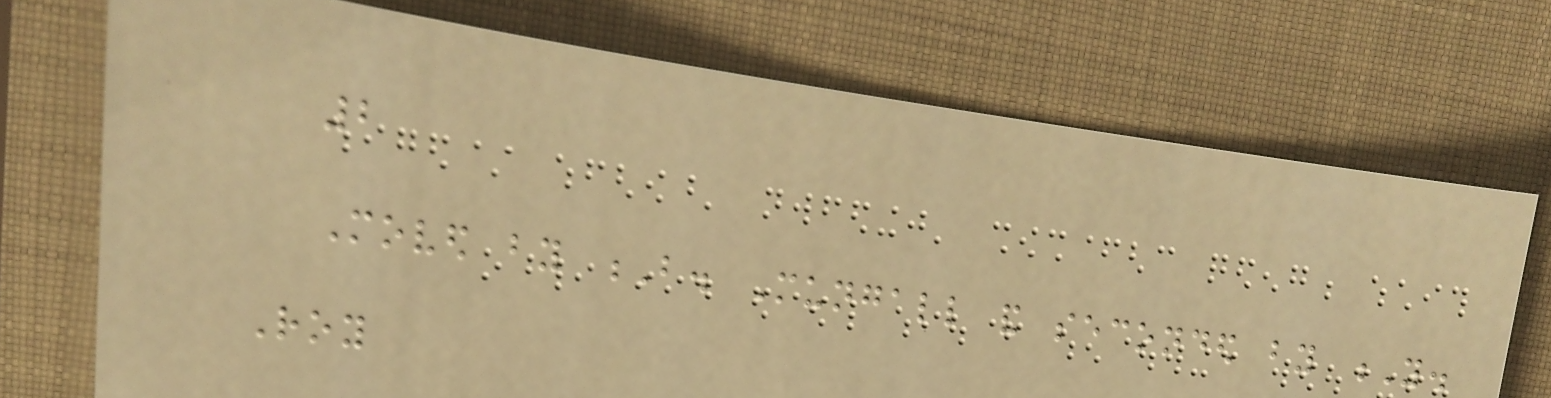2
Moved by B. Mungall and seconded by Y.
Roy
